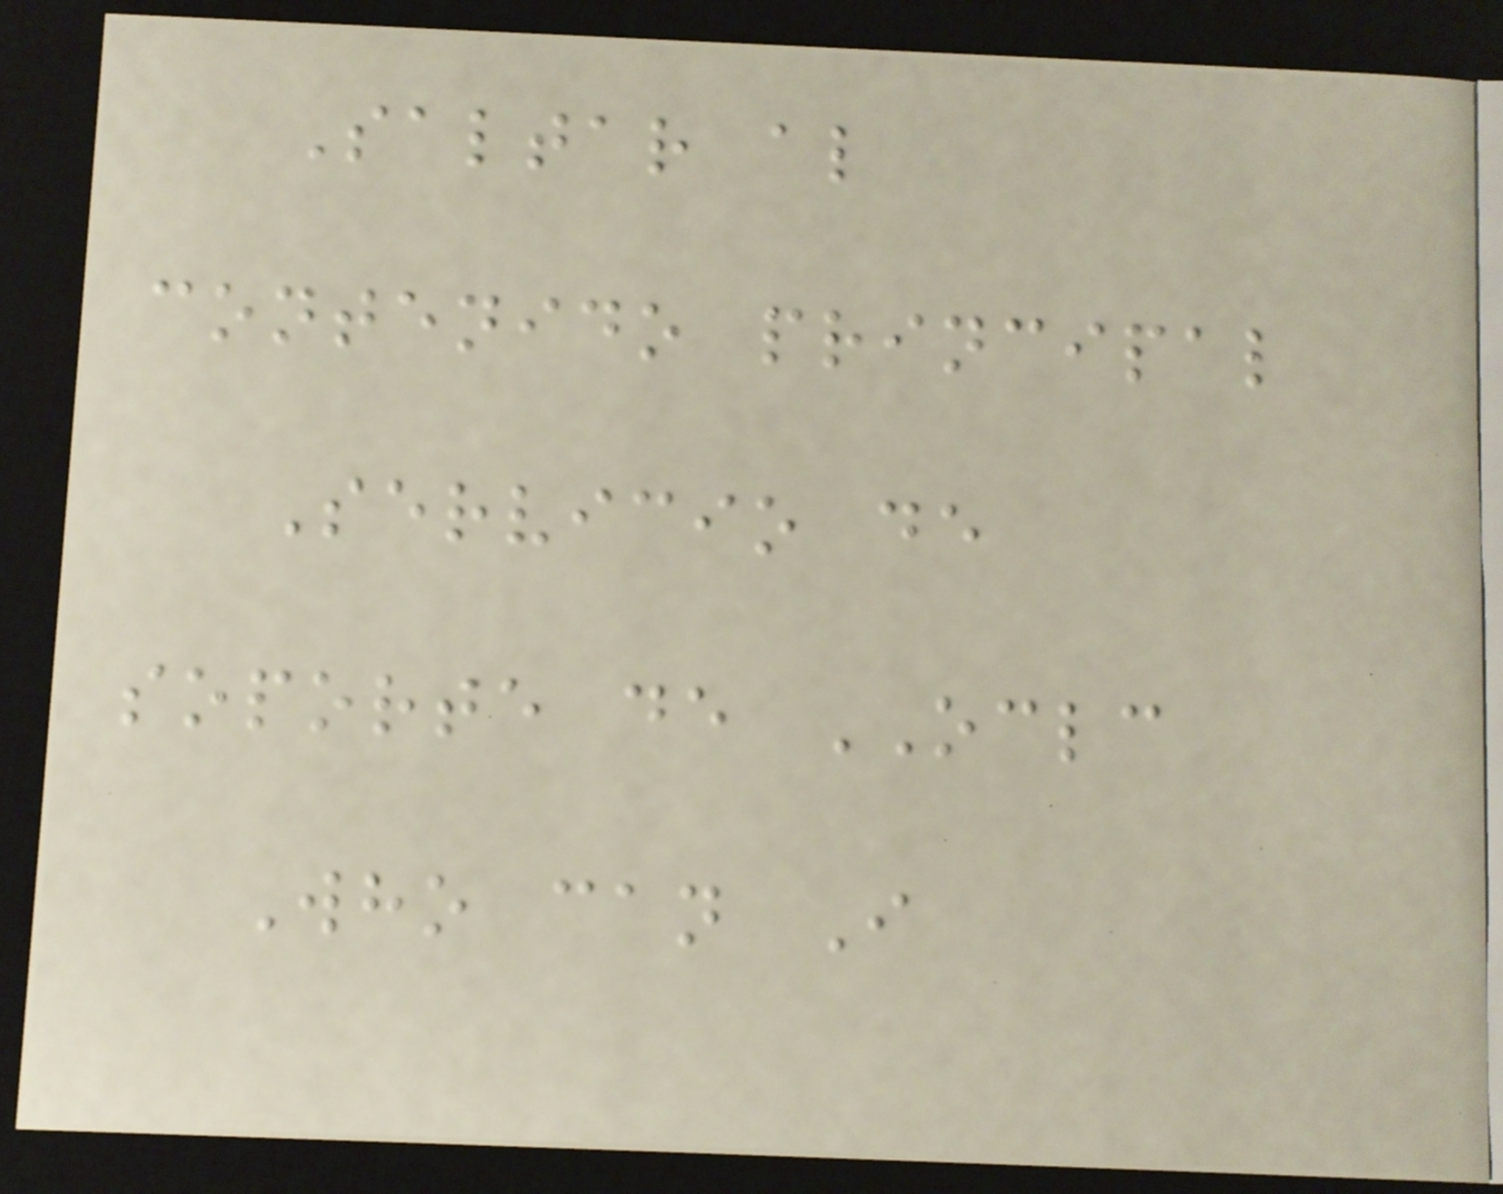Saltar al
contenido principal
Servicio de
soporte de OCLC
Who can I
